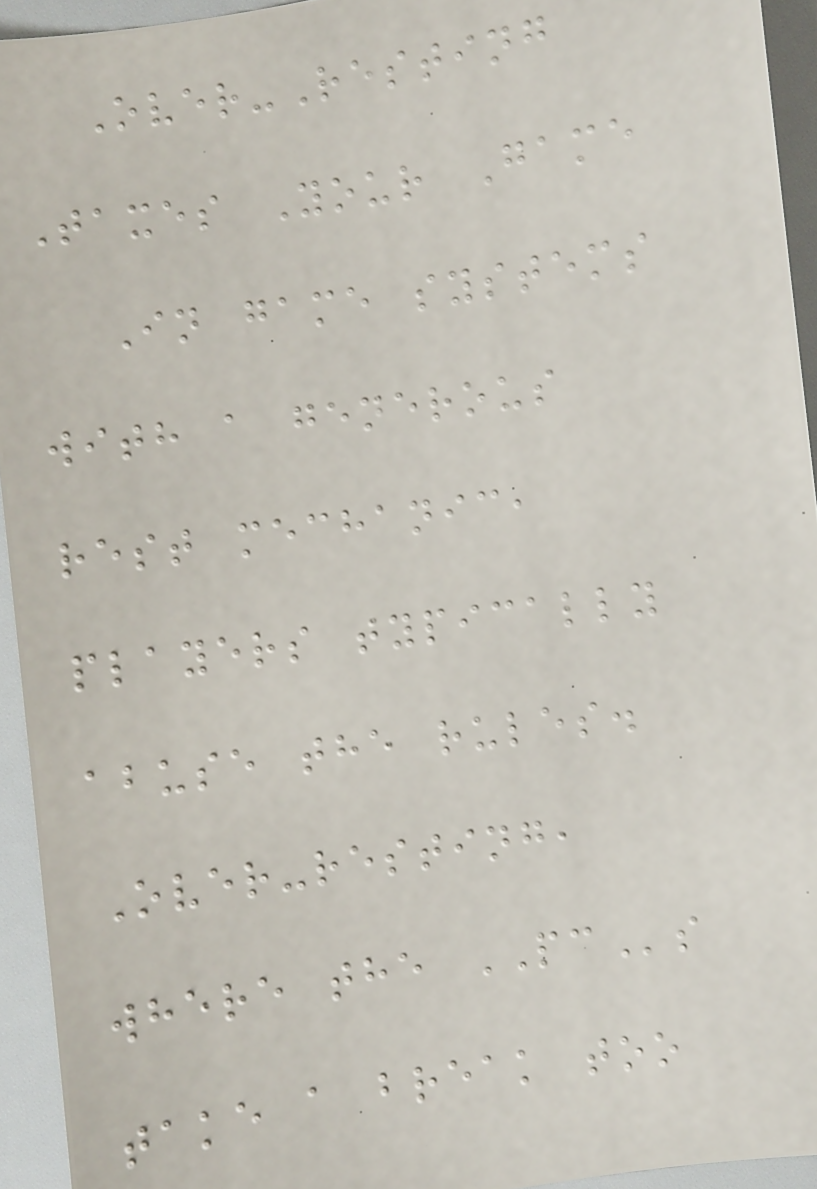Over-Resting
Taxes Your Game
In game systems
with a generous
rest mechanic,
players typically
abuse the rules.
Over-resting,
where the PCs
take a break too
